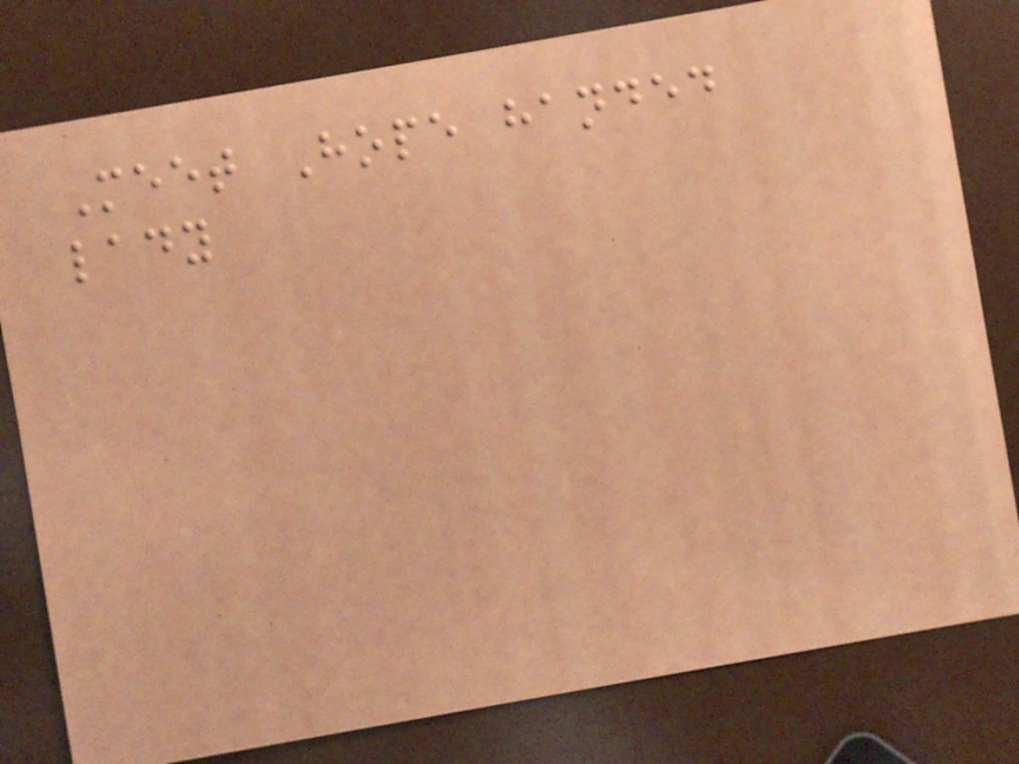Meet Hope handed
lady
